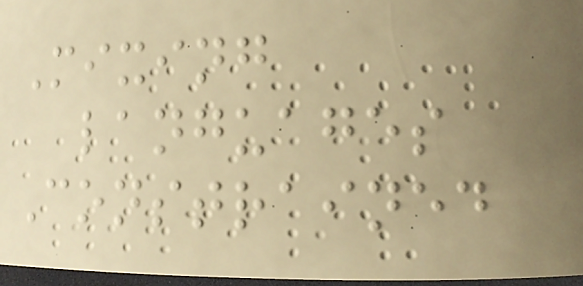Mixing
languages
Constrained
